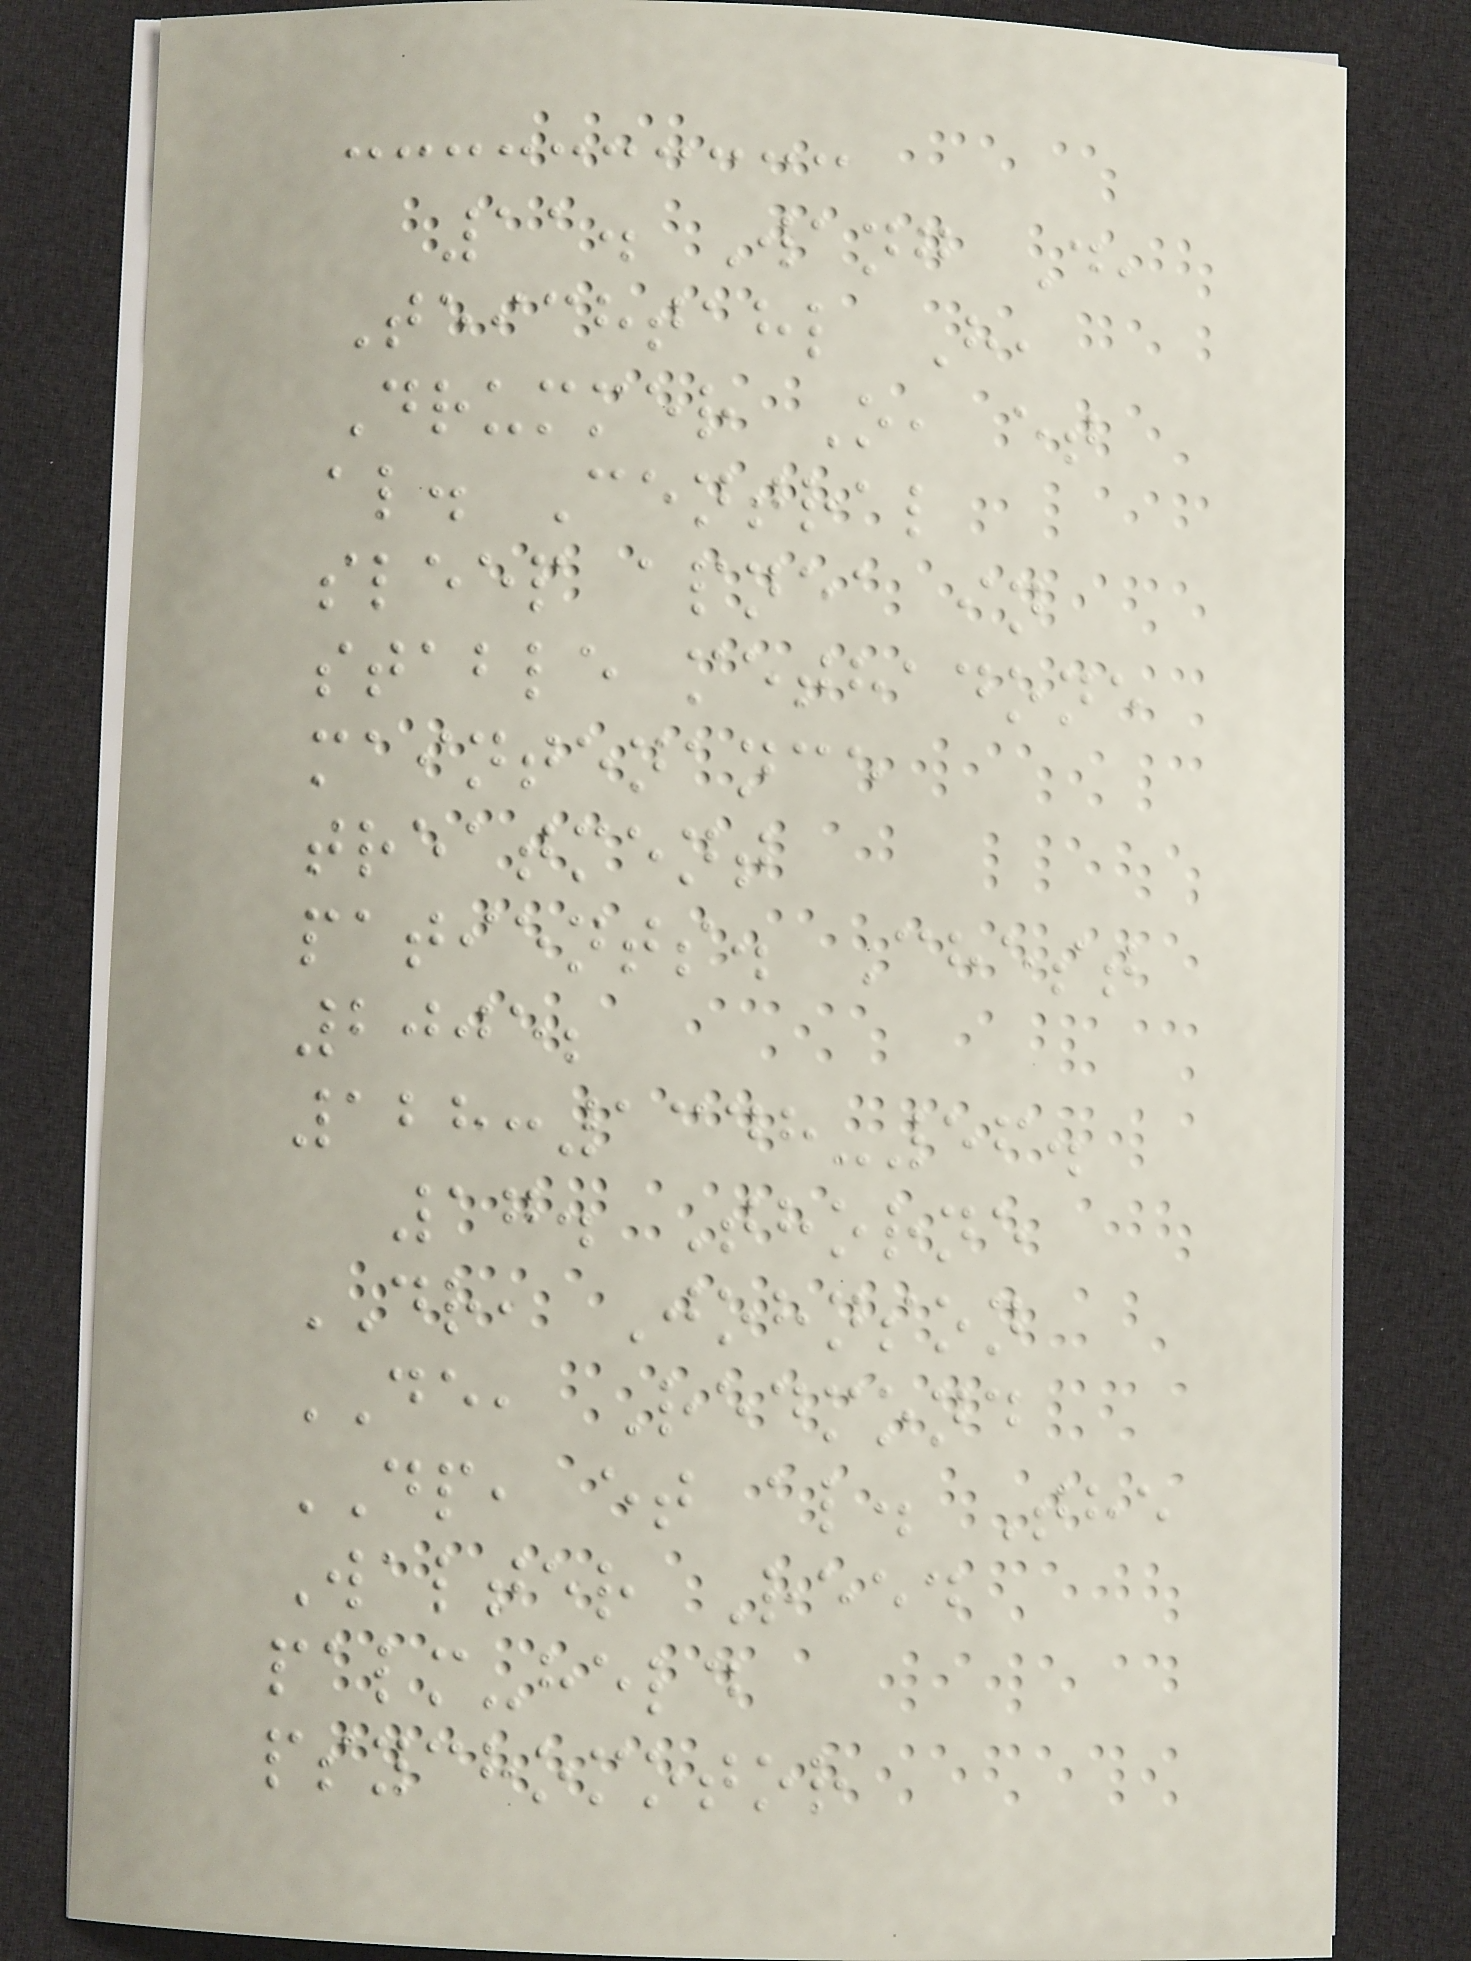11. Wang D,
Teichtahl H,
Drummer O, et
al. Central
sleep apnea in
stable methadone
maintenance
treatment
patients. Chest
2005;
128:1348-56.
17. Thorne
DR, Johnson
DE, Redmond
DP, et al. The
Walter Reed
palm-held
psychomotor
